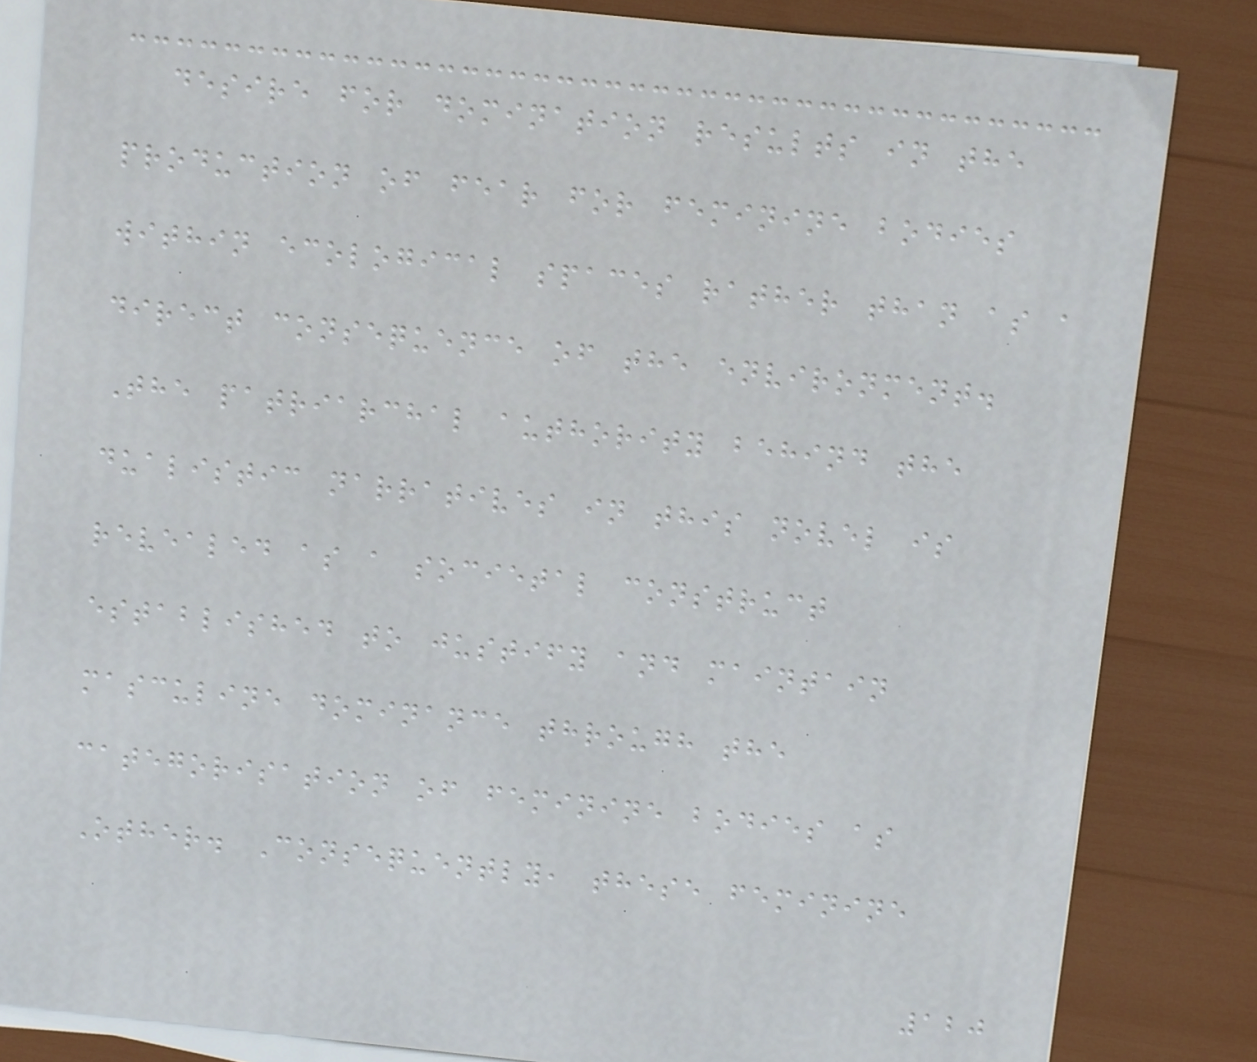desire for domination results in the
production of fear for feminine bodies
within ecological spaces rather than as a
direct consequence of the environment.
The patriarchal authority behind the
dualistic narratives in this novel is
revealed as a societal construct
established to justify and maintain
masculine dominance through the
categorisation of feminine bodies as
Other. Consequently, these feminine
120
